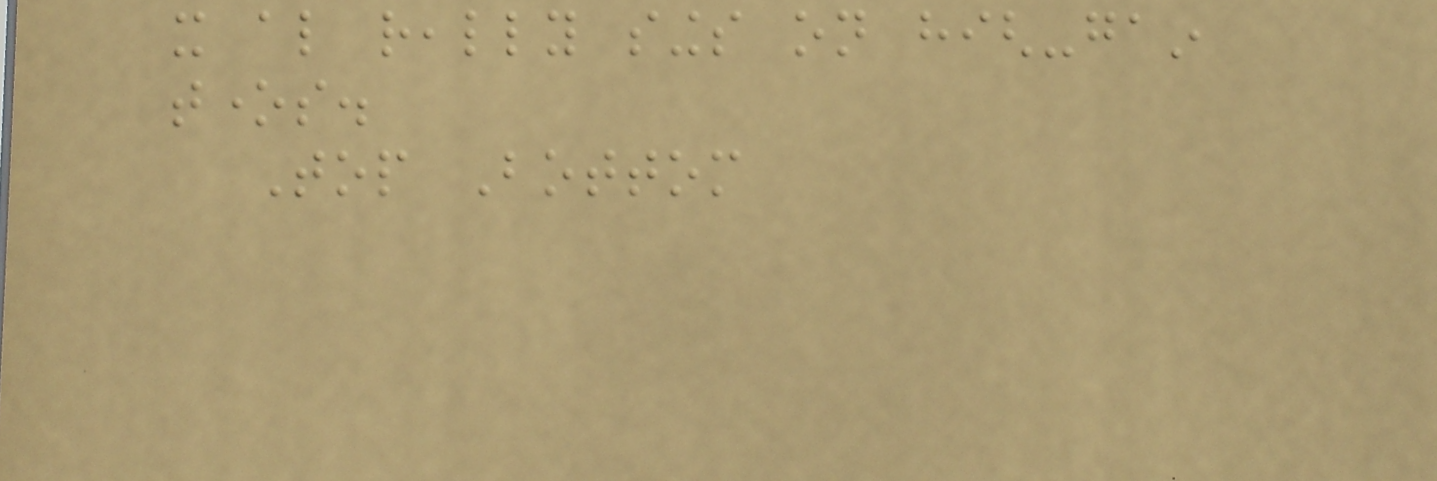it also really sings on high-gain
tones.
Top Bottom
